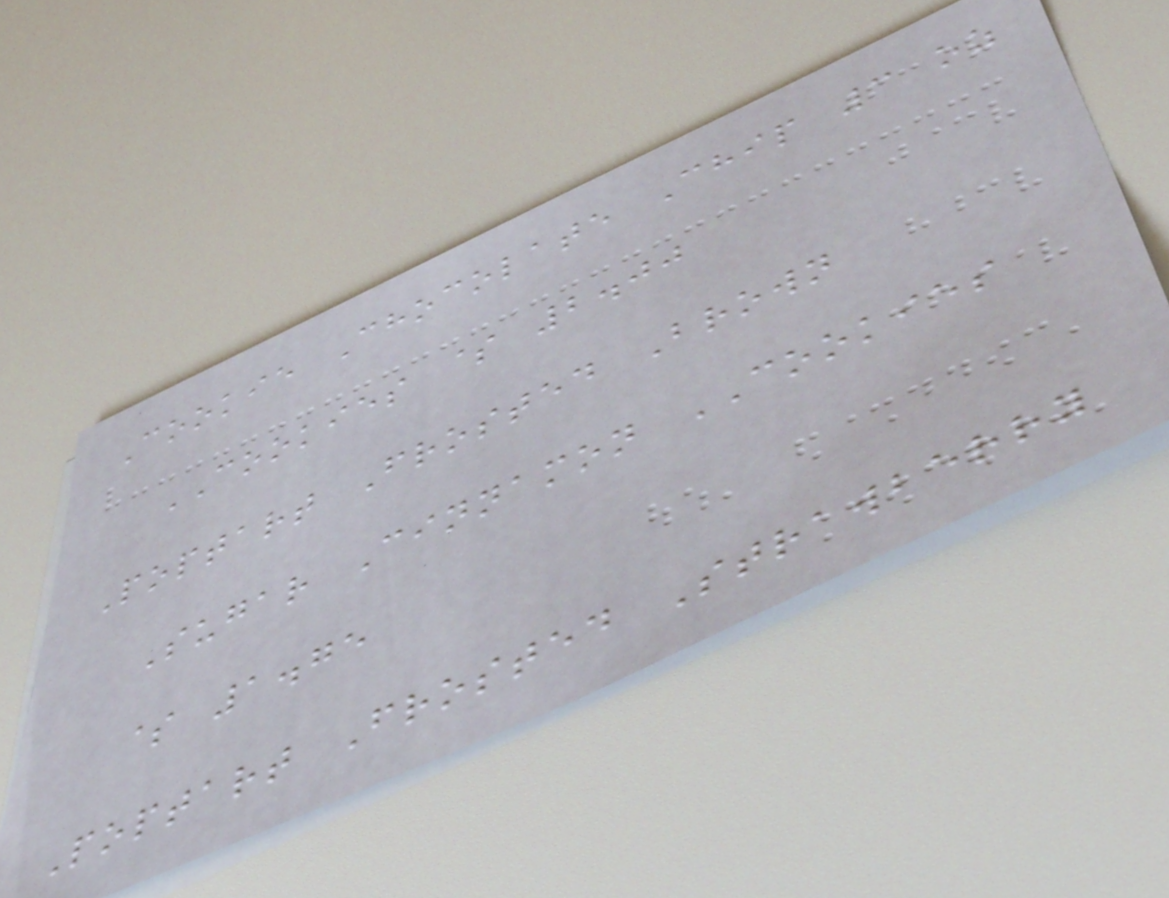Cookie Chocolate Chip 3 oz
COOKIES $ 2.00
Poptart Frosted Brown
Sugar Cinnamon COOKIES
$ 1.75
Poptart Frosted Strawberry
